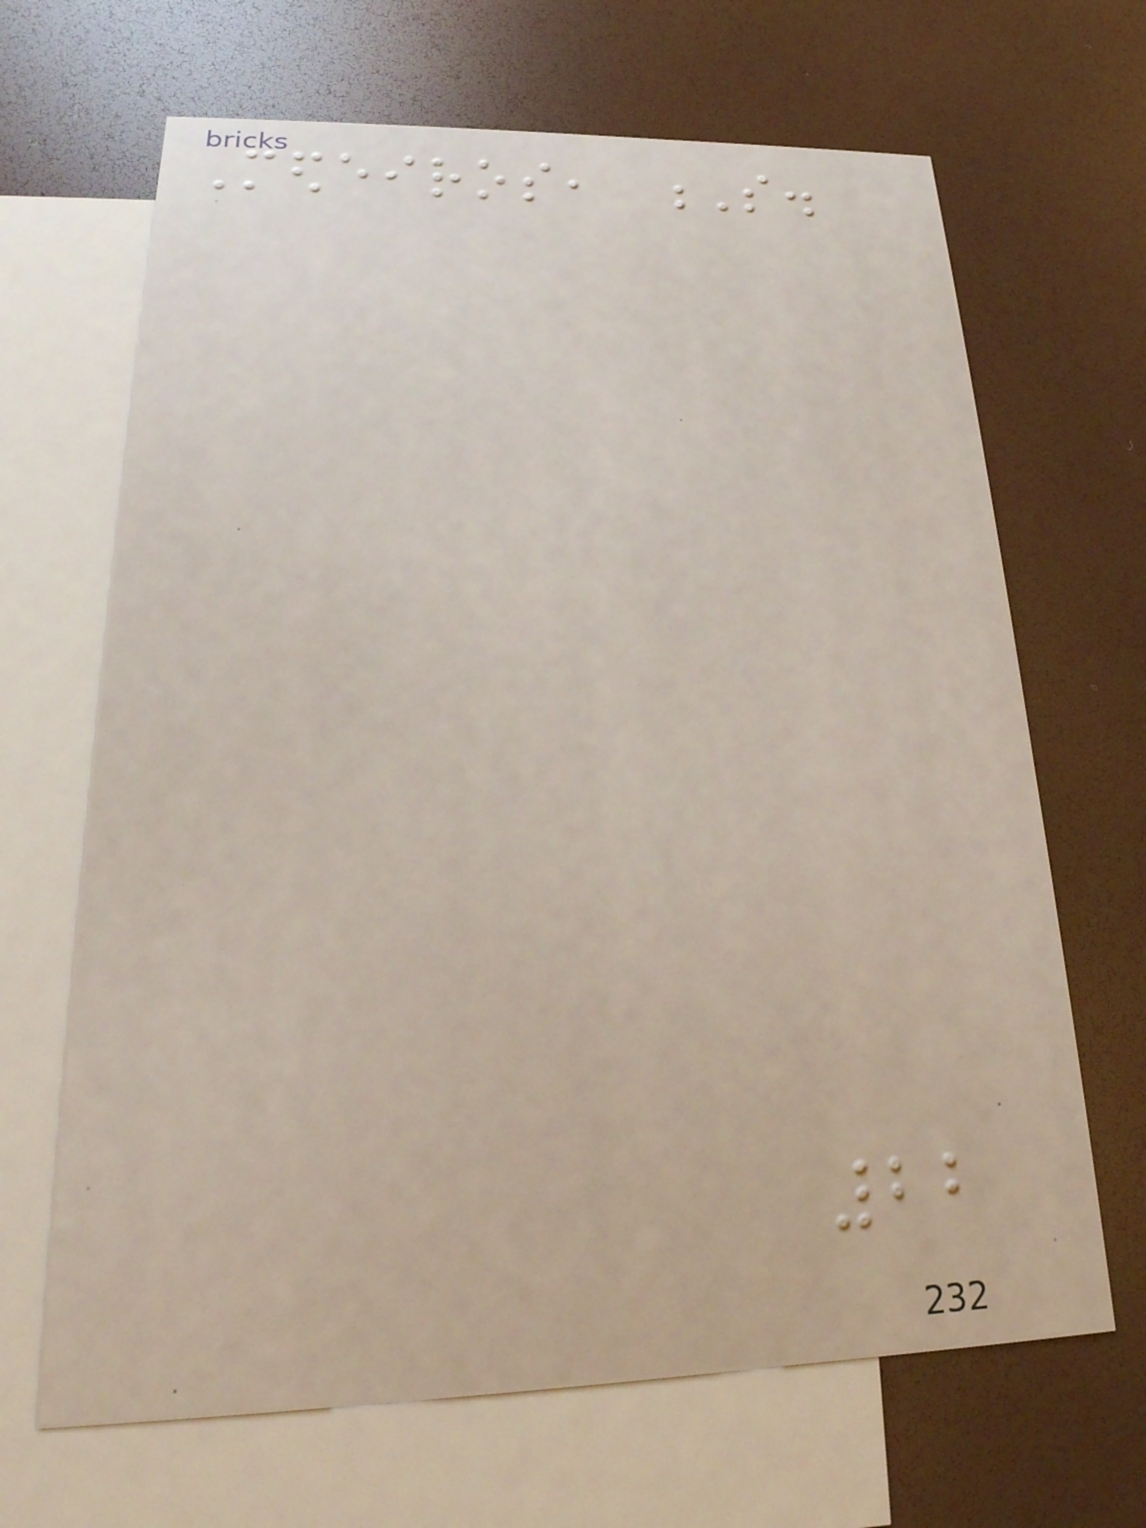Medeiros, S.
22
